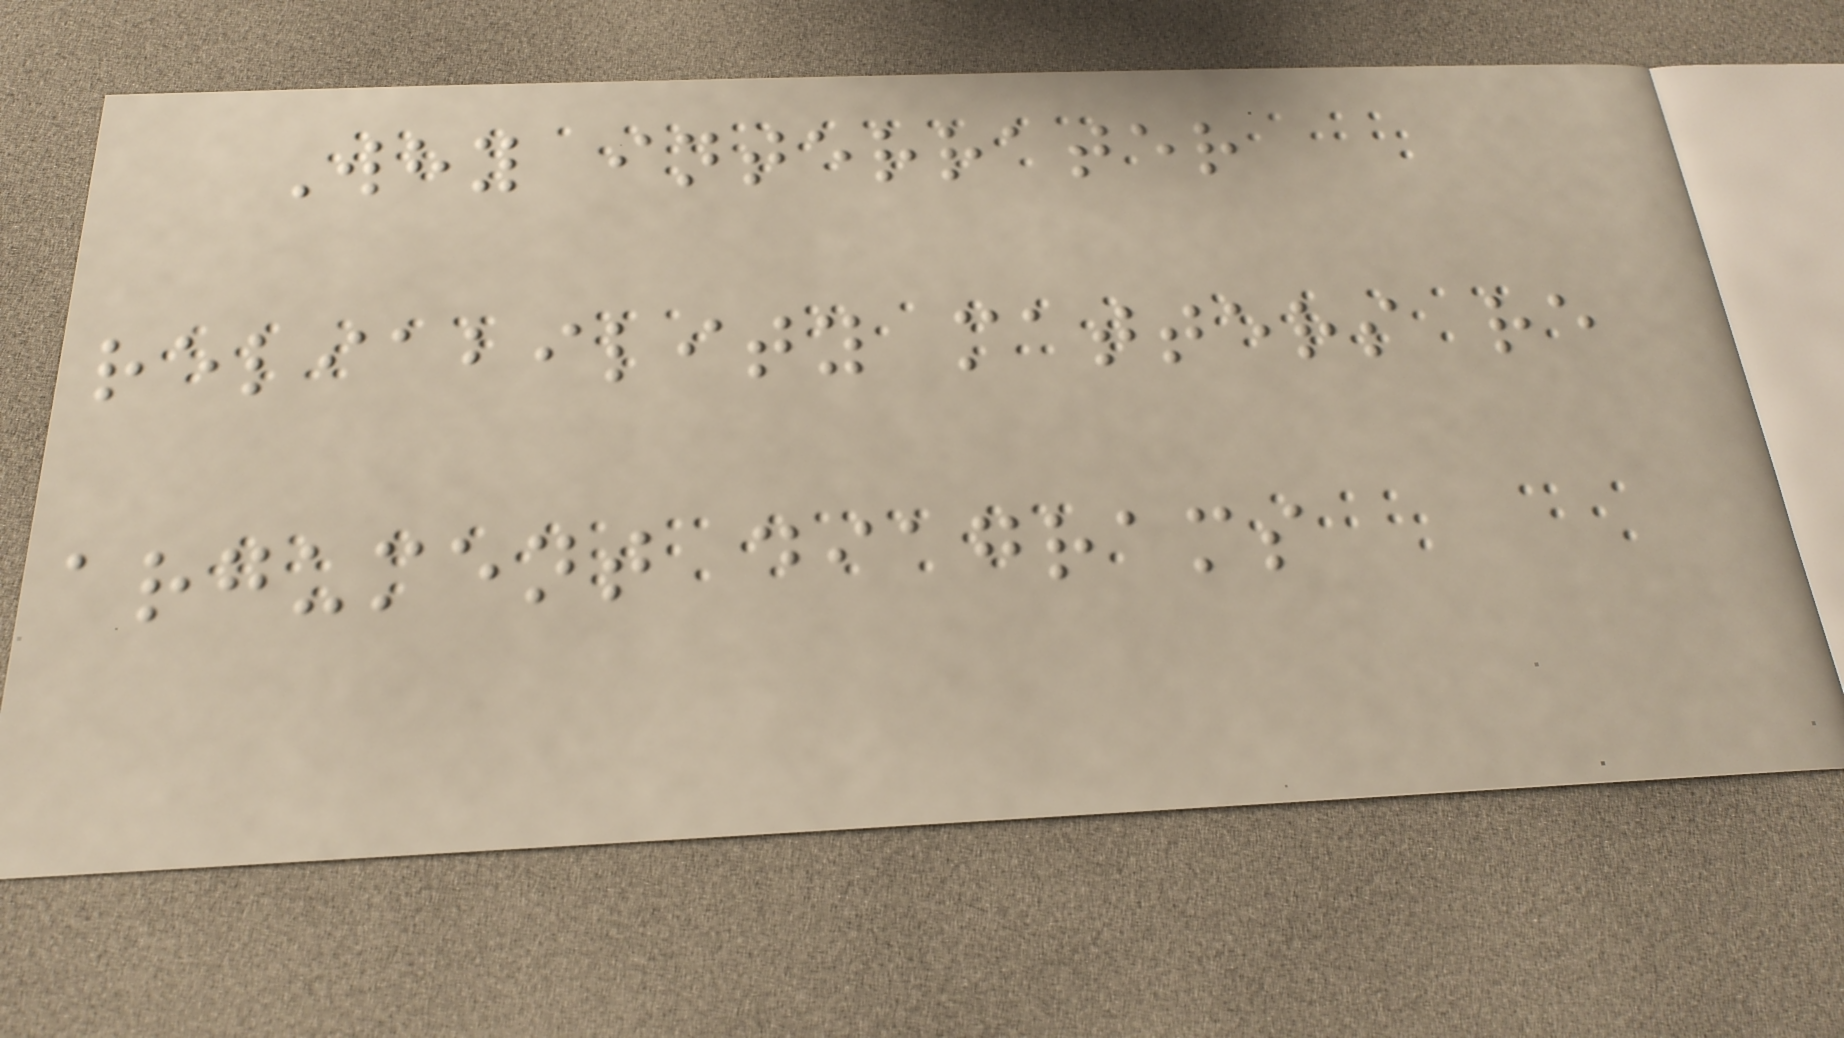Why interrater
reliability matters re
argument diagrams
